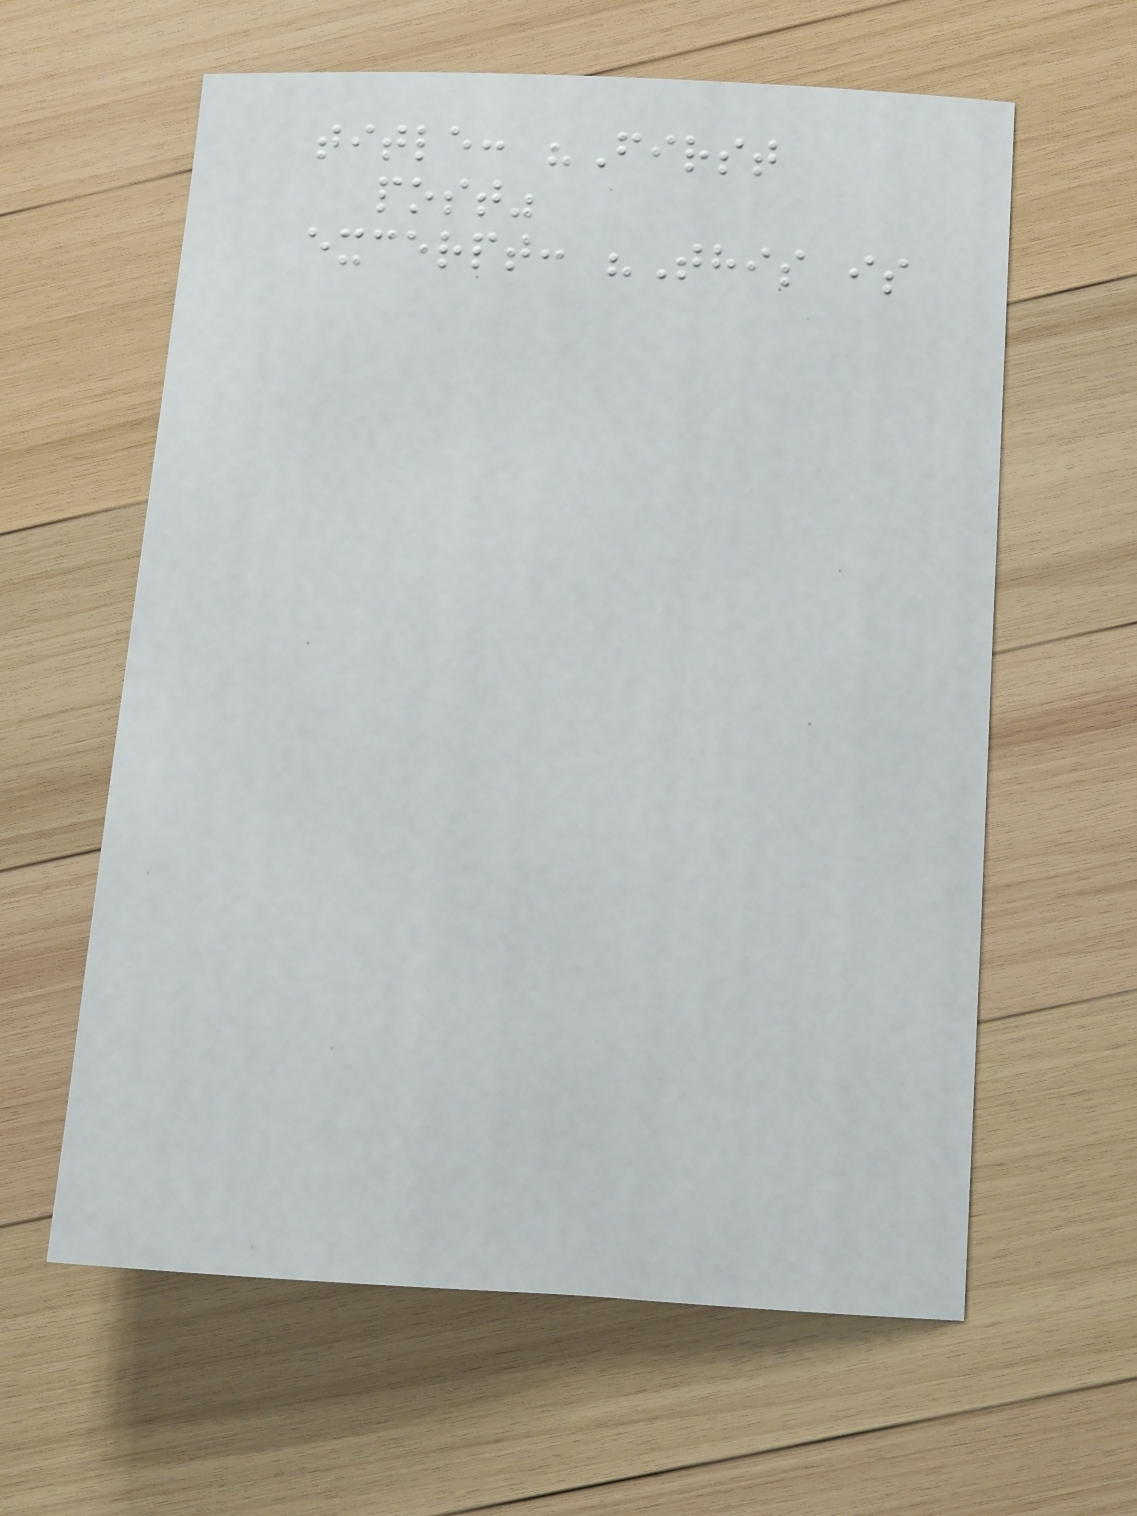title: "First
post"
excerpt: "This is
